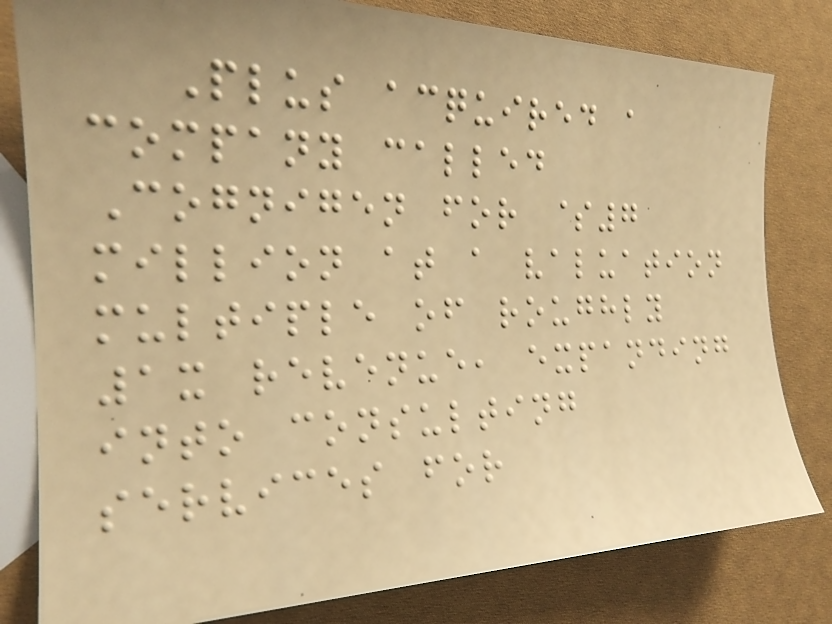Plus acquired a
company called
Cognigen for $7
million at a valuation
multiple of roughly
1x revenue, expanding
into consulting
services for
